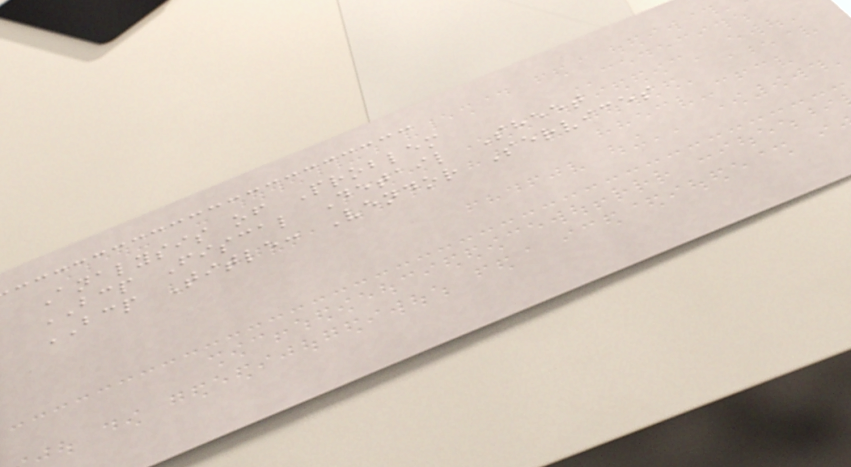Analysis of Problem
BCP Fiscal Detail Sheet
BCP Title: Vendor Services
